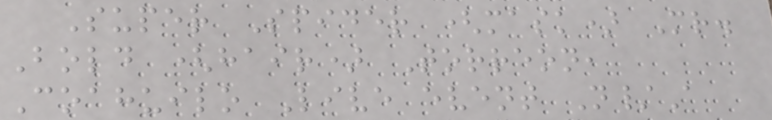Super Spider (mask) Mr.
Bold (hair) Torreon,
Coahuilo Live event N/A
